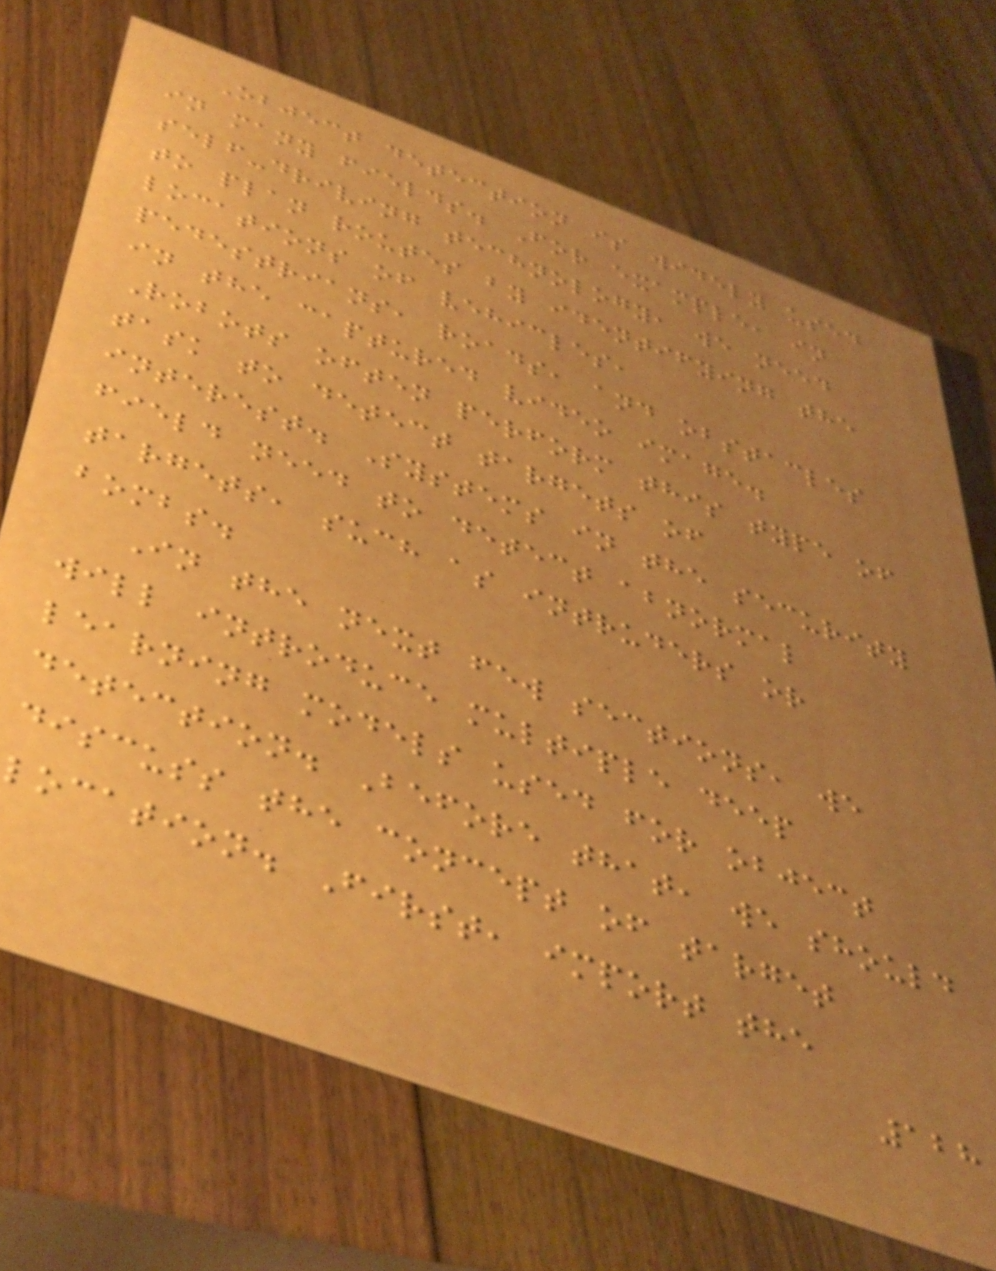Object detection is widely used
in many fields. For example, in
self-driving technology, we need
to plan routes by identifying the
locations of vehicles,
pedestrians, roads, and obstacles
in the captured video image.
Robots often perform this type of
task to detect targets of
interest. Systems in the security
field need to detect abnormal
targets, such as intruders or
bombs.
In the next few sections, we
will introduce multiple deep
learning models used for object
detection. Before that, we should
discuss the concept of target
location. First, import the
128
